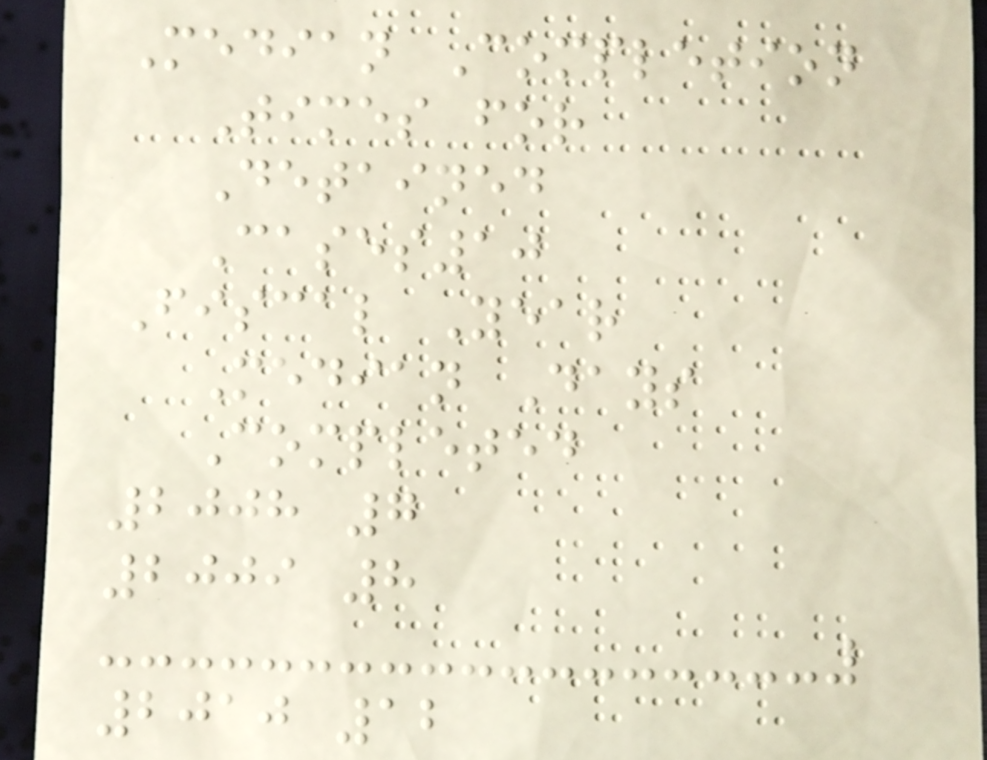Median Completion
Times for
Detained
Cases10
Fiscal Year
Median Days
Completed
2008 7
2009 8
2010 12
